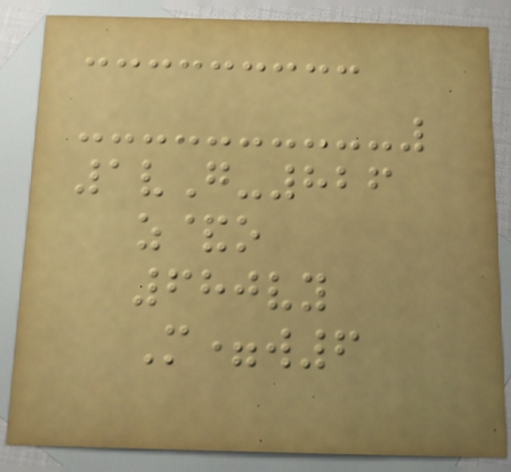1vG-826
z&o
680vy
M=w6
